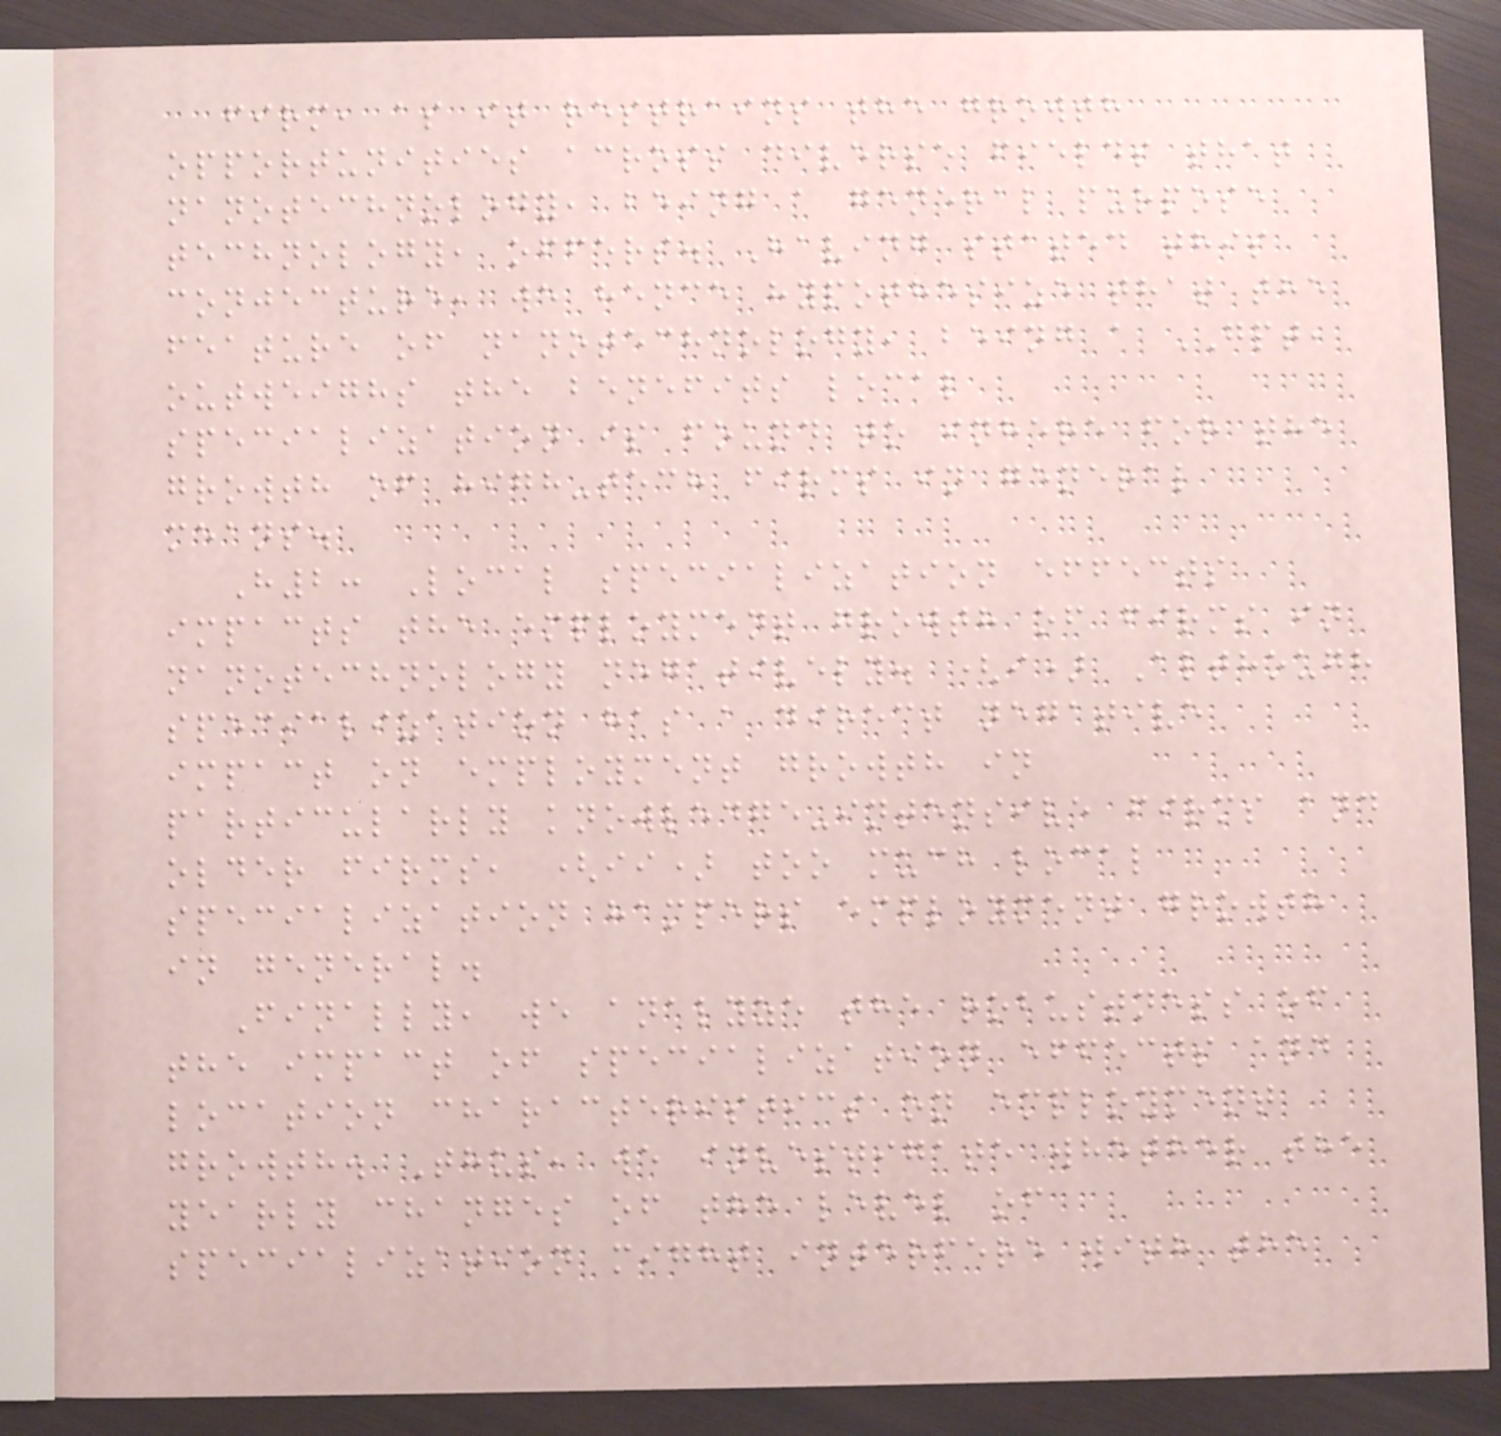firm, as it restrains the growth
opportunities across diverse fields that
nanotechnology, being a general purpose
technology, offers. Having stated this
conjecture, we hence hypothesize that the
feature of nanotechnology, being a GPT,
outweighs the benefits local
specialization is found to inhere for the
growth of high-tech firms in general
means.
H2: Local specialization effects
impacts the employment growth of firms in
nanotechnology negatively. (i) Although
specialization has a direct negative
impact on employment growth in
particularly knowledge-intensive firms and
older firms, (ii) too much local
specialization hampers employment growth
in general.
Finally, we analyze the robustness of
the impact of specialization effects and
location characteristics on employment
growth. Thus, we investigate whether the
yearly changes of the level of
specialization might interfere with the
